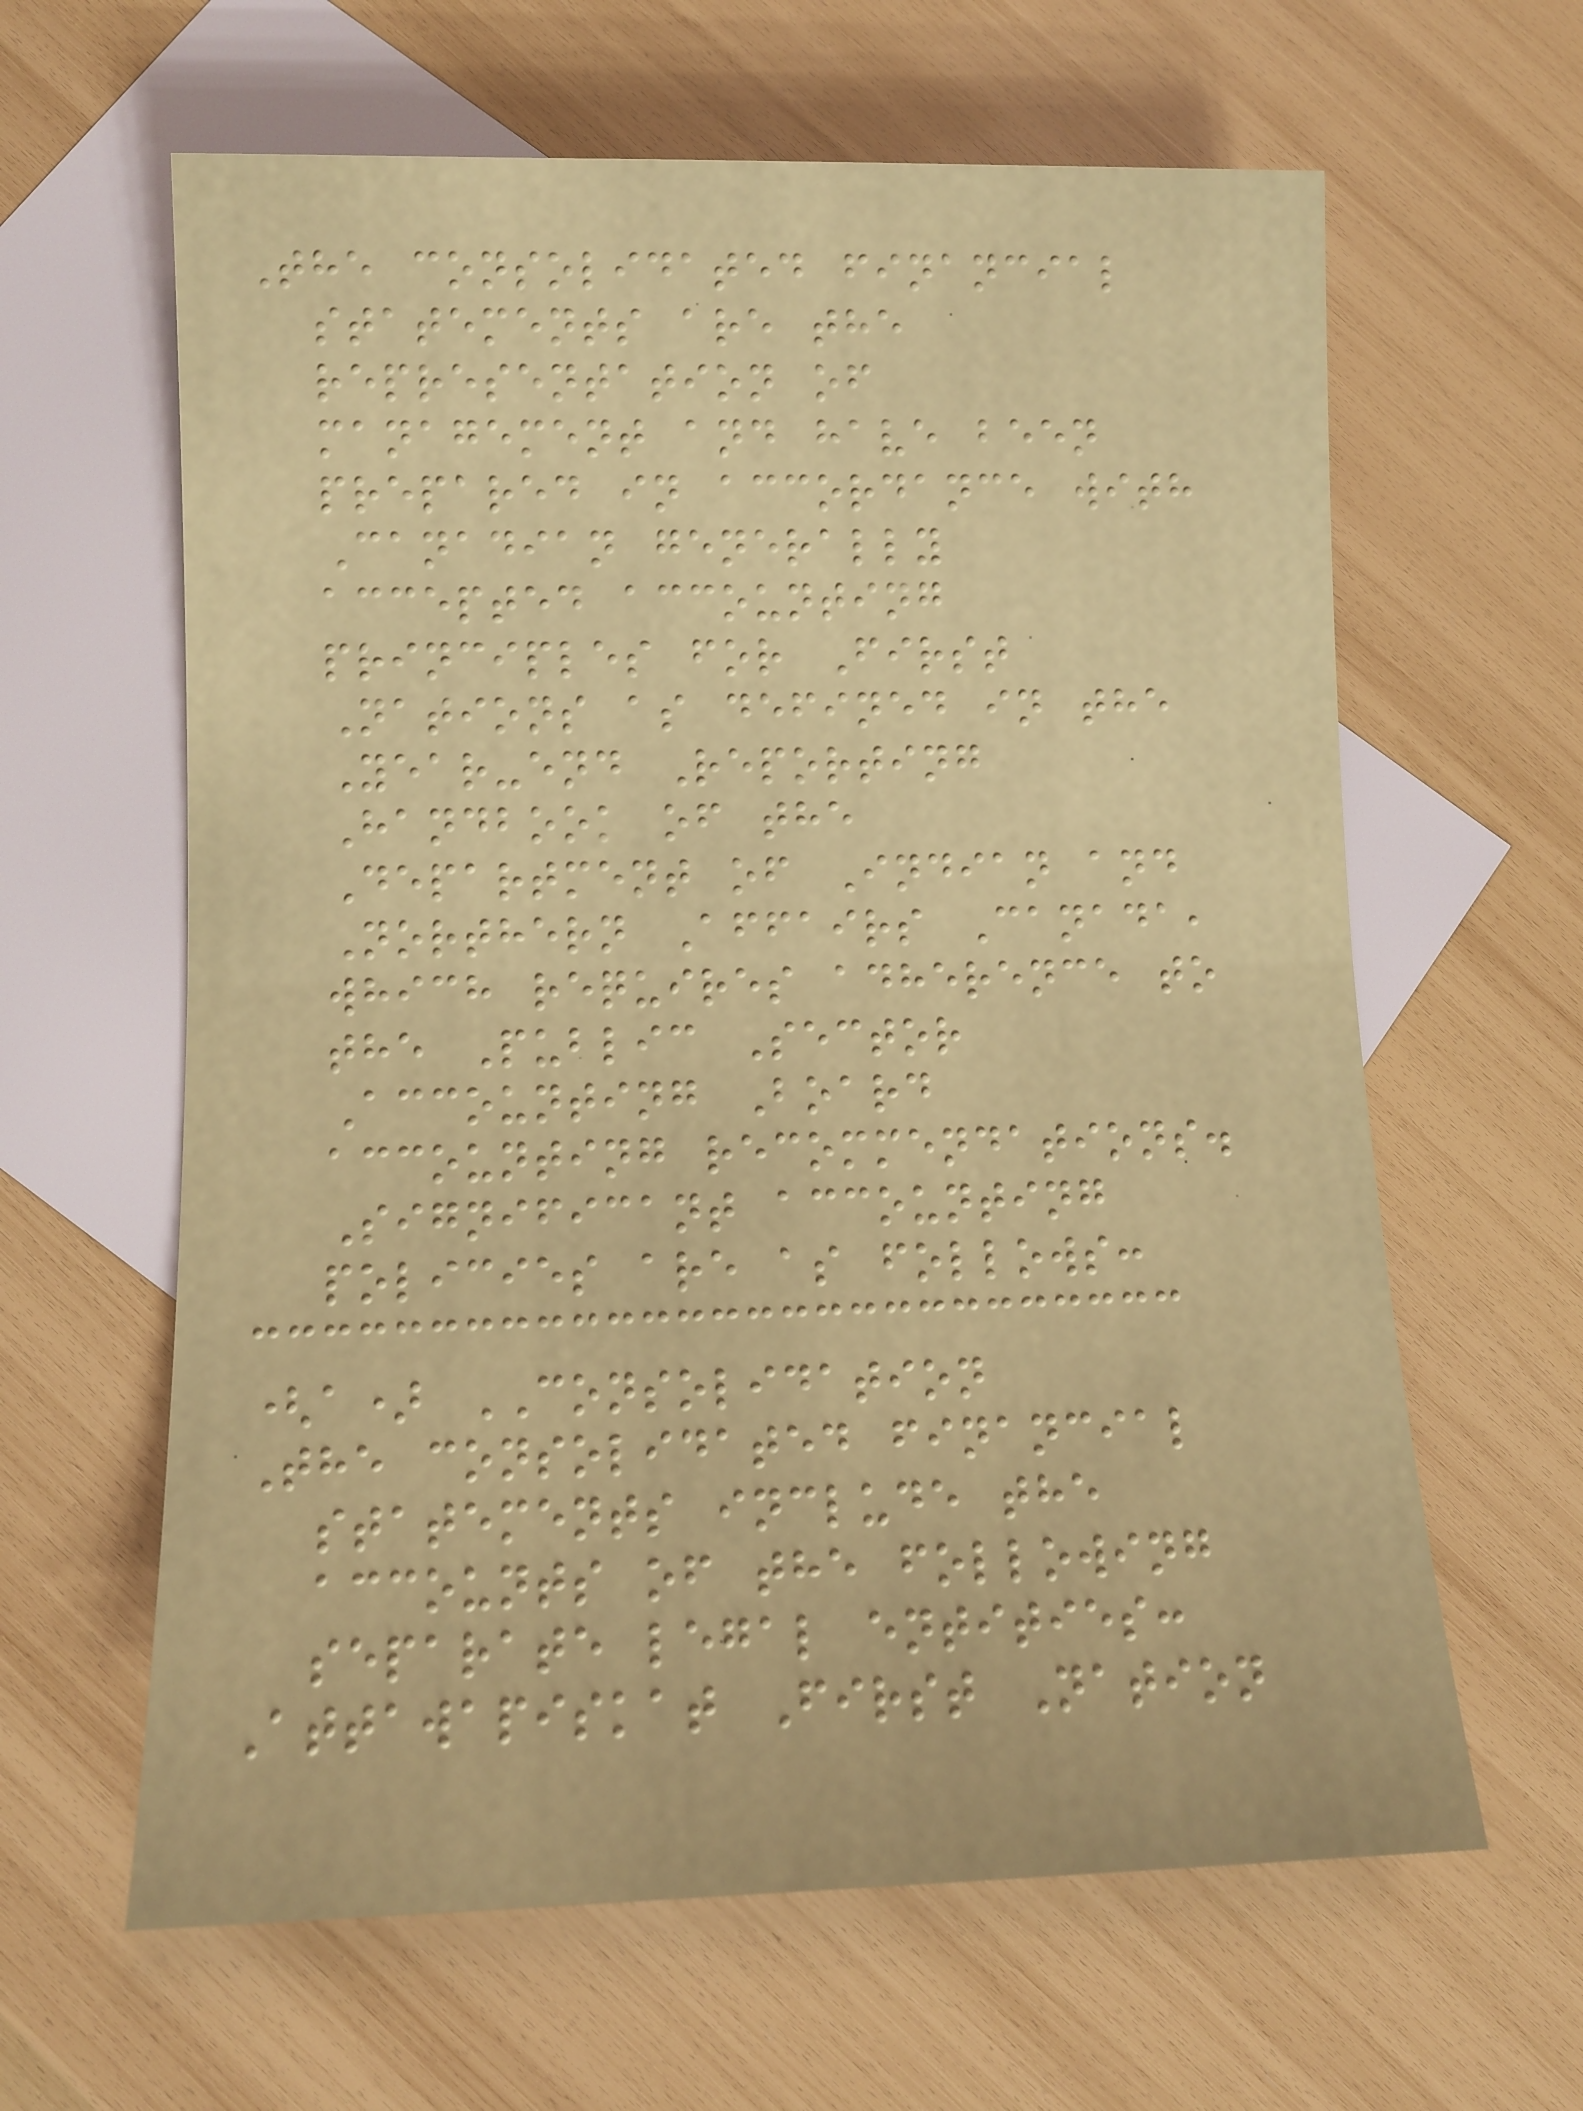The consolidated financial
statements are the
representation of
management and have been
prepared in accordance with
Canadian generally
accepted accounting
principles for First
Nations as defined in the
Year-end Reporting
Handbook of the
Department of Indian and
Northern Affairs Canada,
which requires adherence to
the Public Sector
Accounting Board
accounting recommendations.
Significant accounting
policies are as follows:
(a) CONSOLIDATION
The consolidated financial
statements include the
accounts of the following
separate legal entities:
Attawapiskat First Nation
